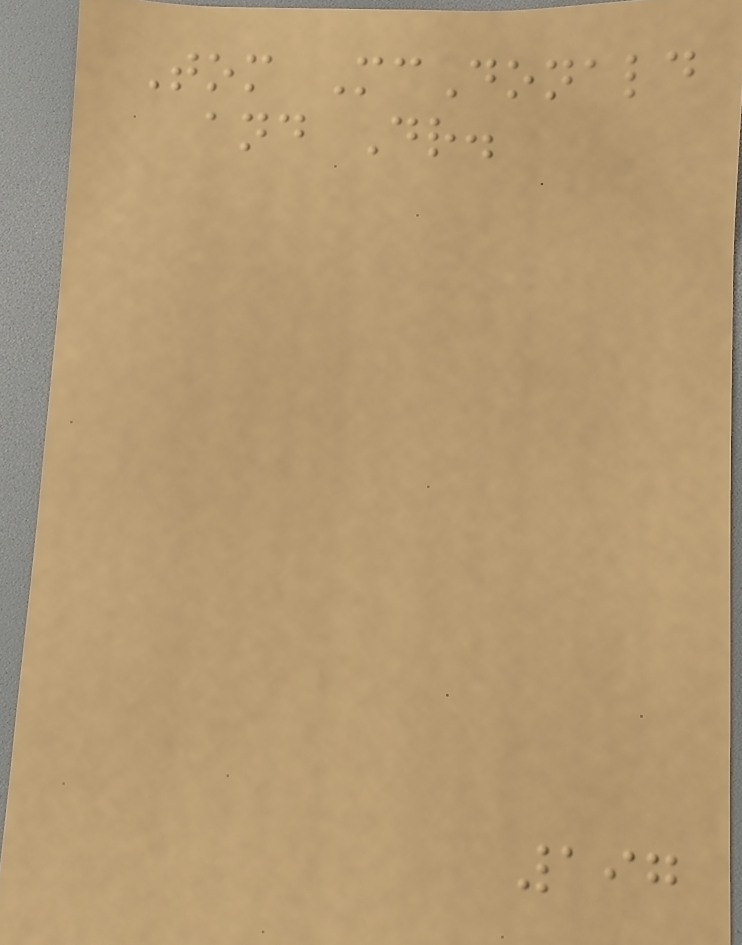Tom McDonald
and Dr.
197
